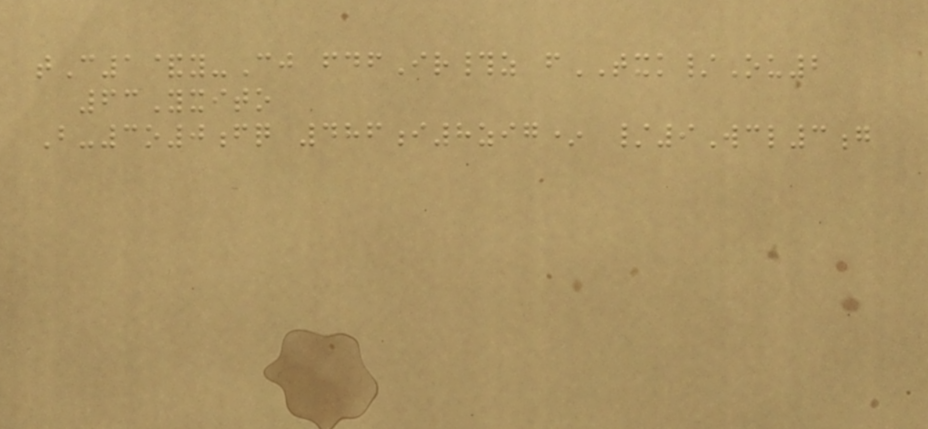tC1&y-Cj fdfIr#z fTXK/Ou2
63Yxito
B-3o0fq 486i8zig* /9Wcl3g
